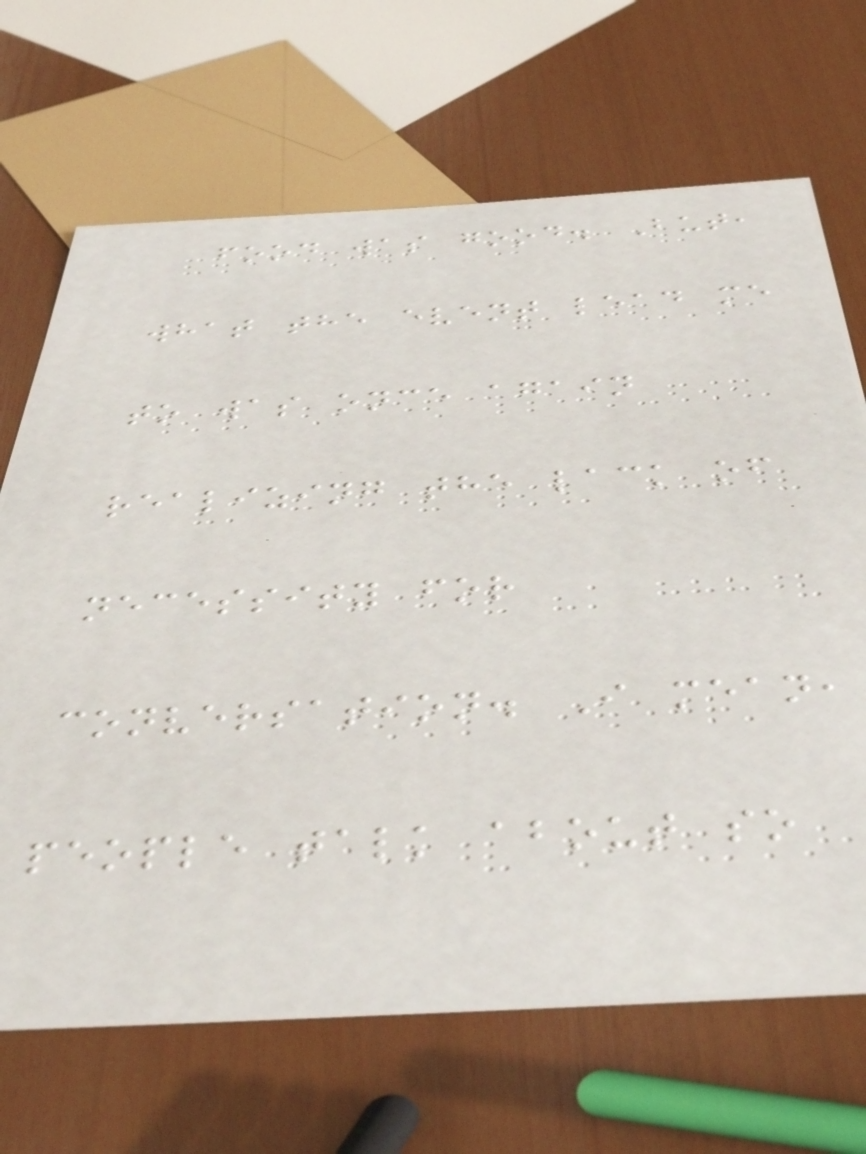food was good. But,
what the event lead me
to was once again
realizing the lack of
necessity for
conversation. I mean,
people talk about so
